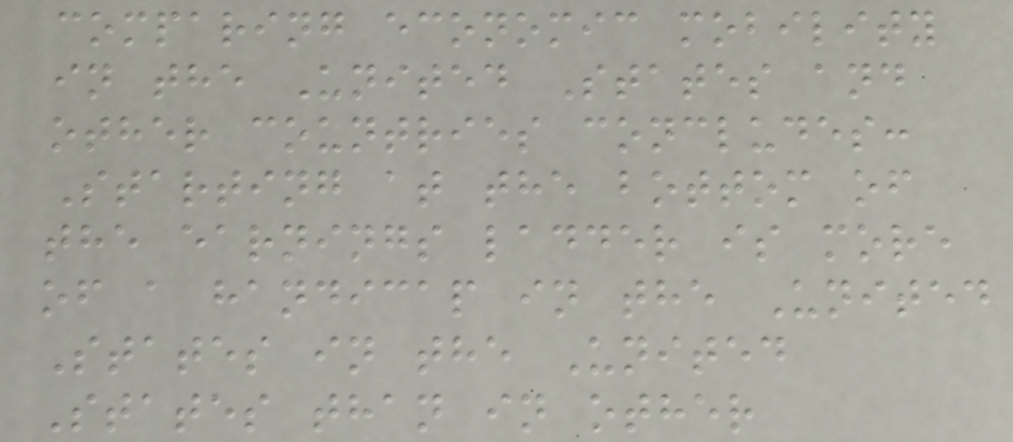comparing economic mobility
in the United States and
other countries concludes:
Starting at the bottom of
the earnings ladder is more
of a handicap in the United
States in the United
States than in other
